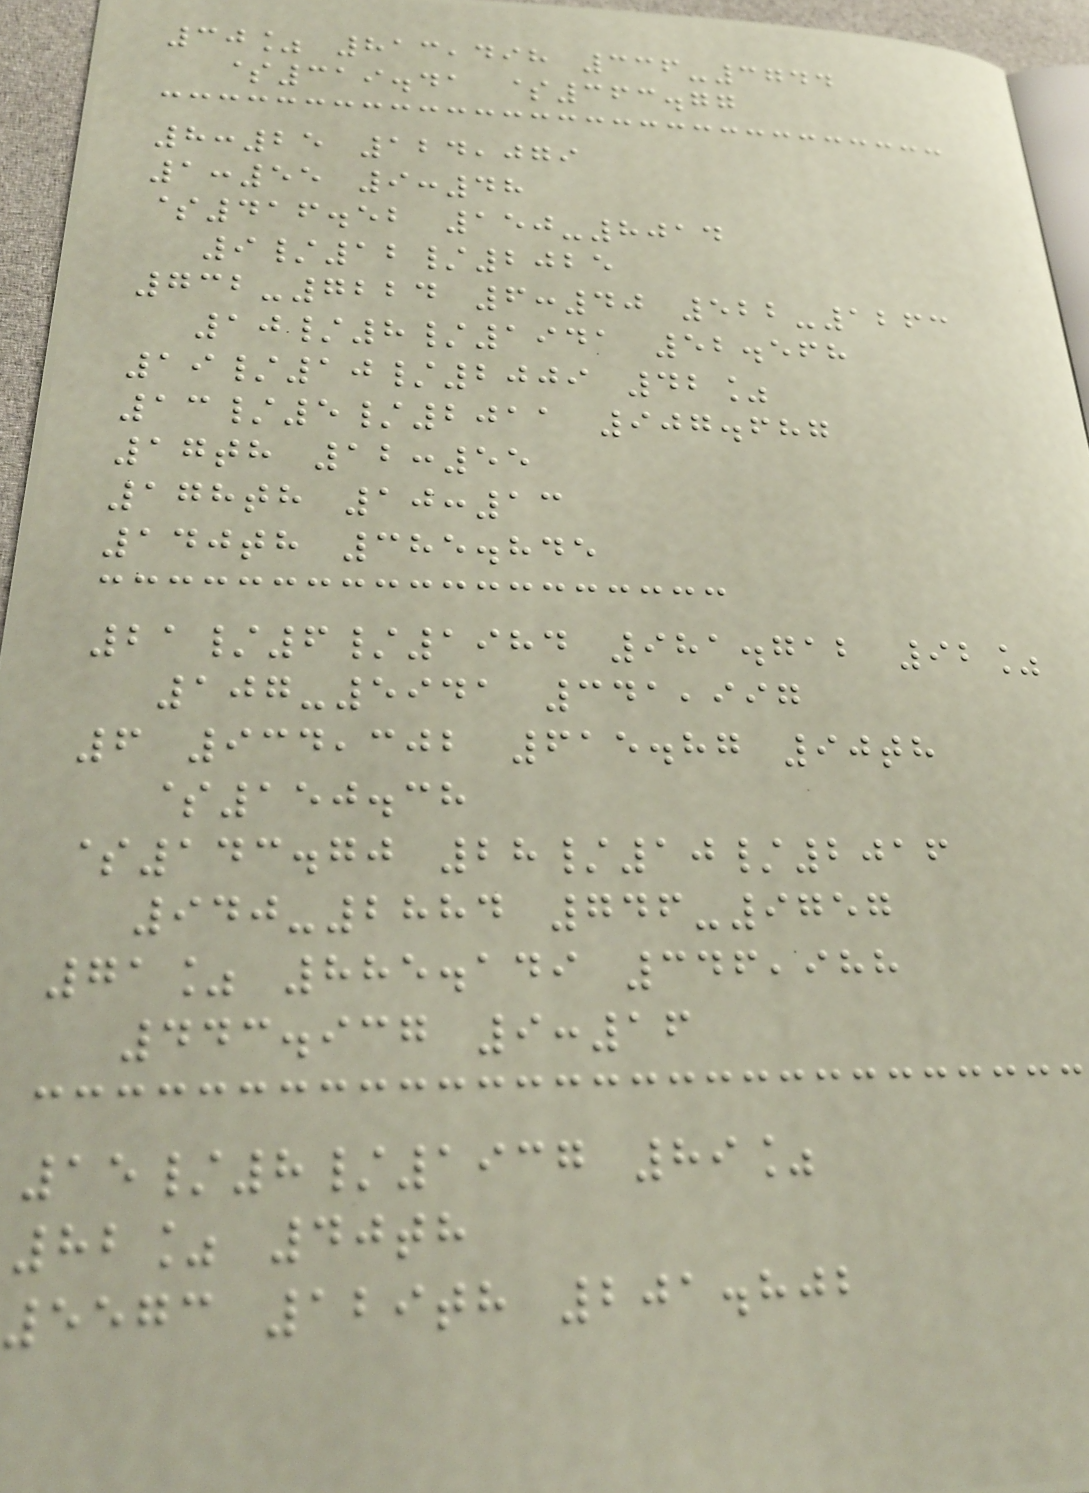30% 813,498 336-3744
$319.41 $363.77
8:25 124,079
1:55 9:48
$416.52 150-8014
9/12/2025
732-7224 6:40 522-1263
10/8/1941 52.568
19/10/2009 42%
13/5/2011 907.687
17th 12:55
178th 10:13
140th 385.845
21/6/1984 981.712 92%
107-5941 341,997
6 934,302 615.87 90th
$150.38
$143.70 28/10/2016
940-2884 746-9757
71% 885.149 346,988
443.937 9:16
15/8/1937 89%
82% 40th
5573 129th 201.802
